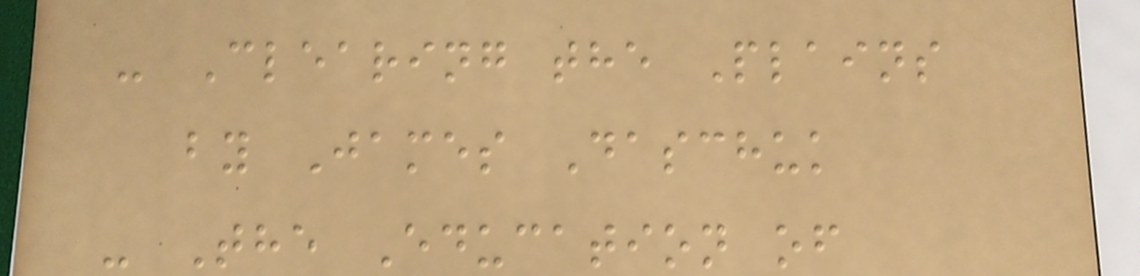- Clearing the Plains
by James Daschuk
- The Education of
